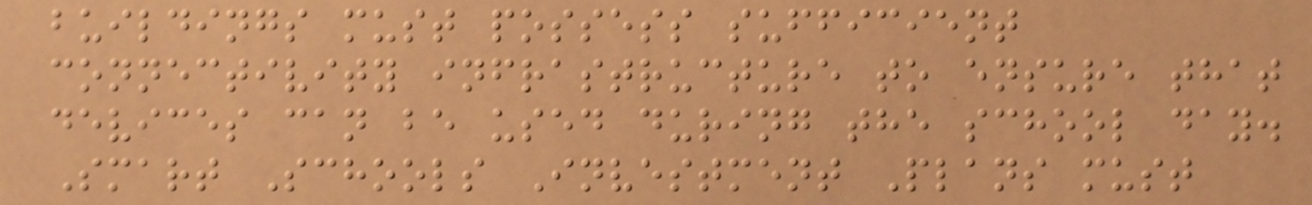buildings must possess sufficient
connectivity infrastructure to ensure that
devices can be used during the school day.
Smart Schools Investment Plans must
